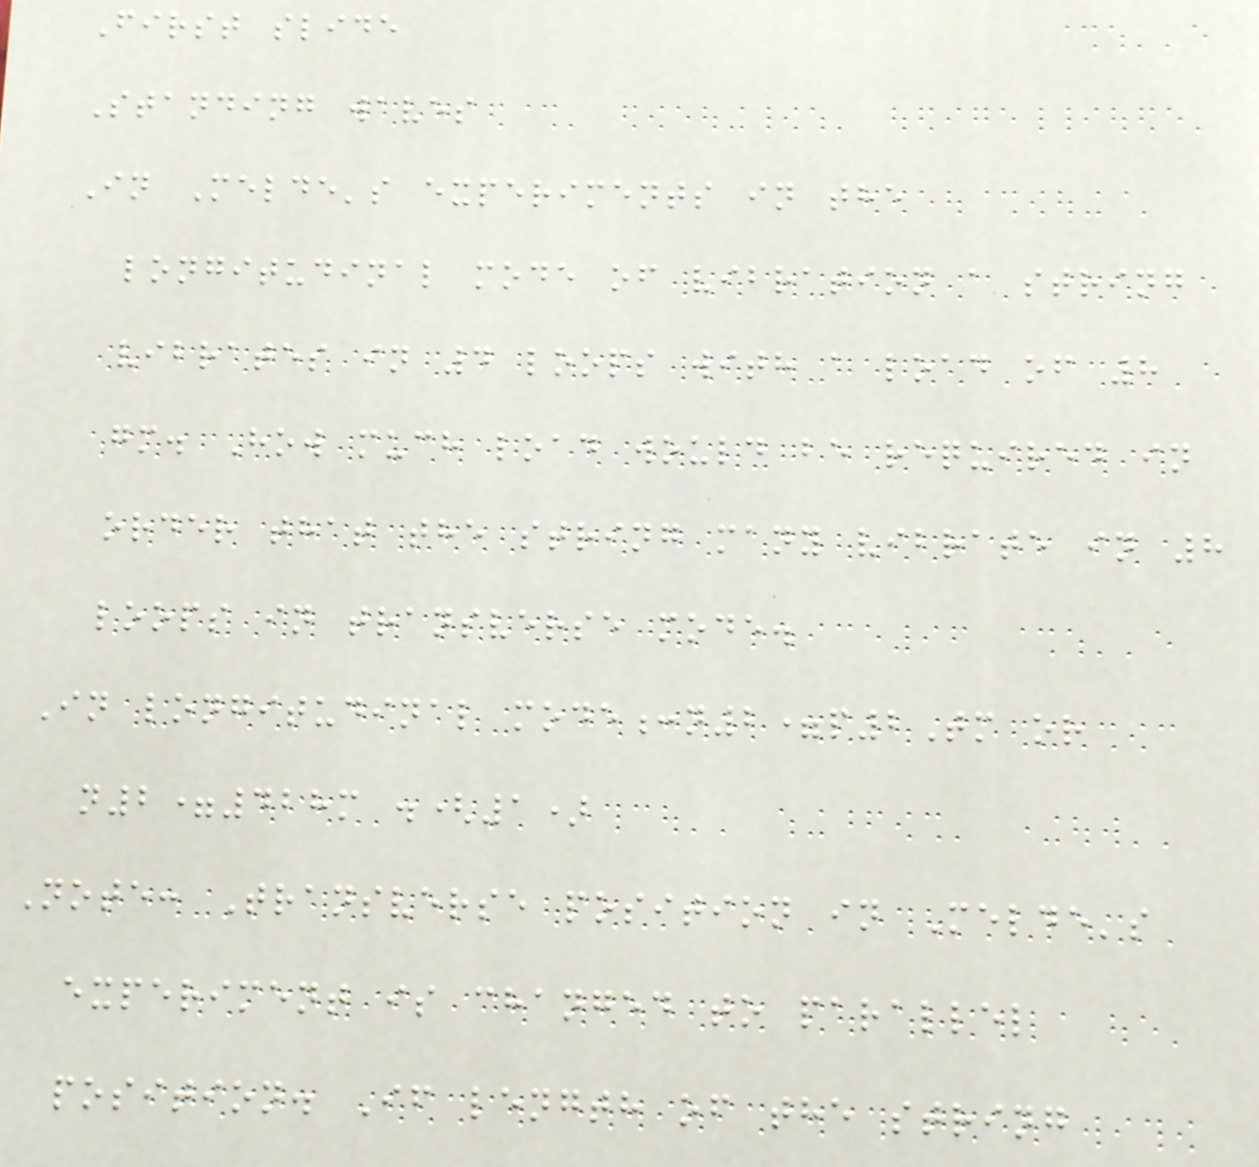First slide
Standing waves
In Melde's experiments in the
longitudinal mode of vibration a string
vibrates in 4 loops with a load of 8
gm. How much load would be required in
order that the string many vibrate in 8
loops in transverse mode.
In longitudinal mode:n2=p2Tm or
n2=428m .(1)
Note: Transverse position in Melde's
experiment is changed to parallel
position. If length of the string
